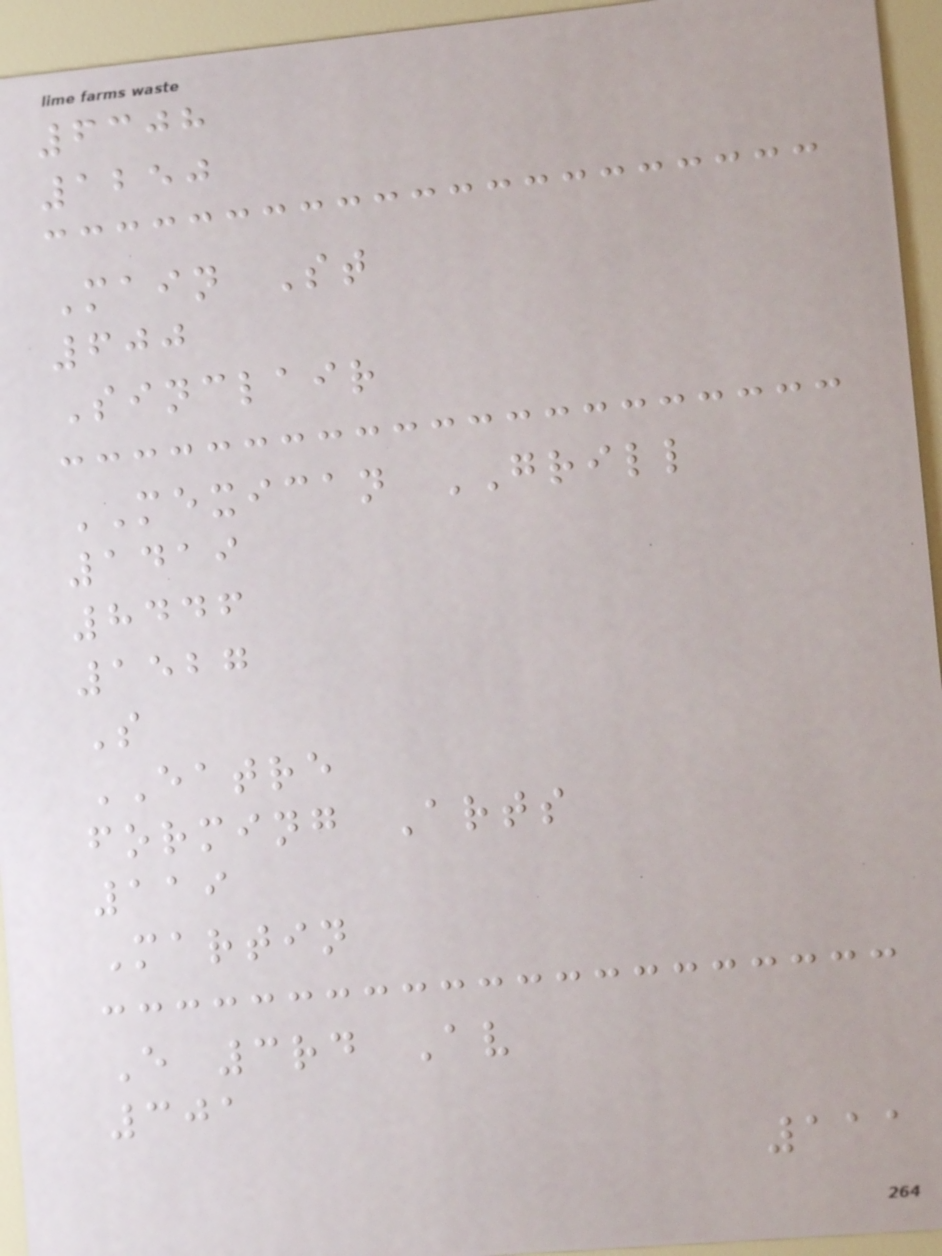6308
1250
Main St
600
Sinclair
MEXICAN GRILL
1419
8446
1527
S
EATRE
forming Arts
119
Martin
E 3rd Av
301
111
